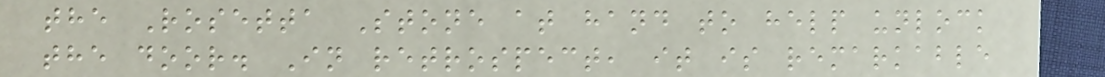the Rosetta Stone at hand to help unlock
the door. In retrospect, it is remarkable
